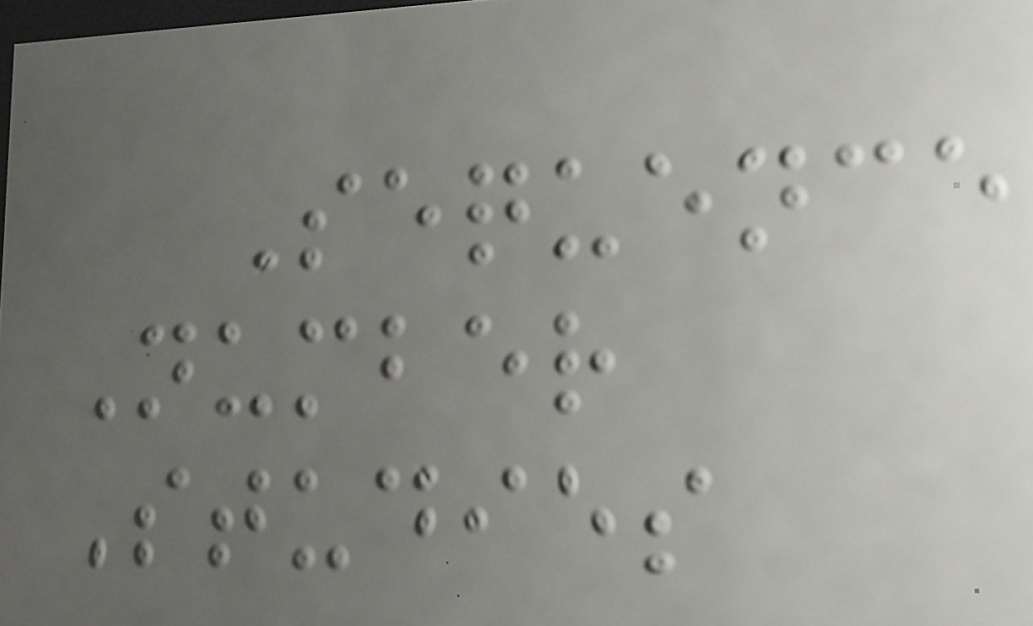Sequence
Number
Studies
